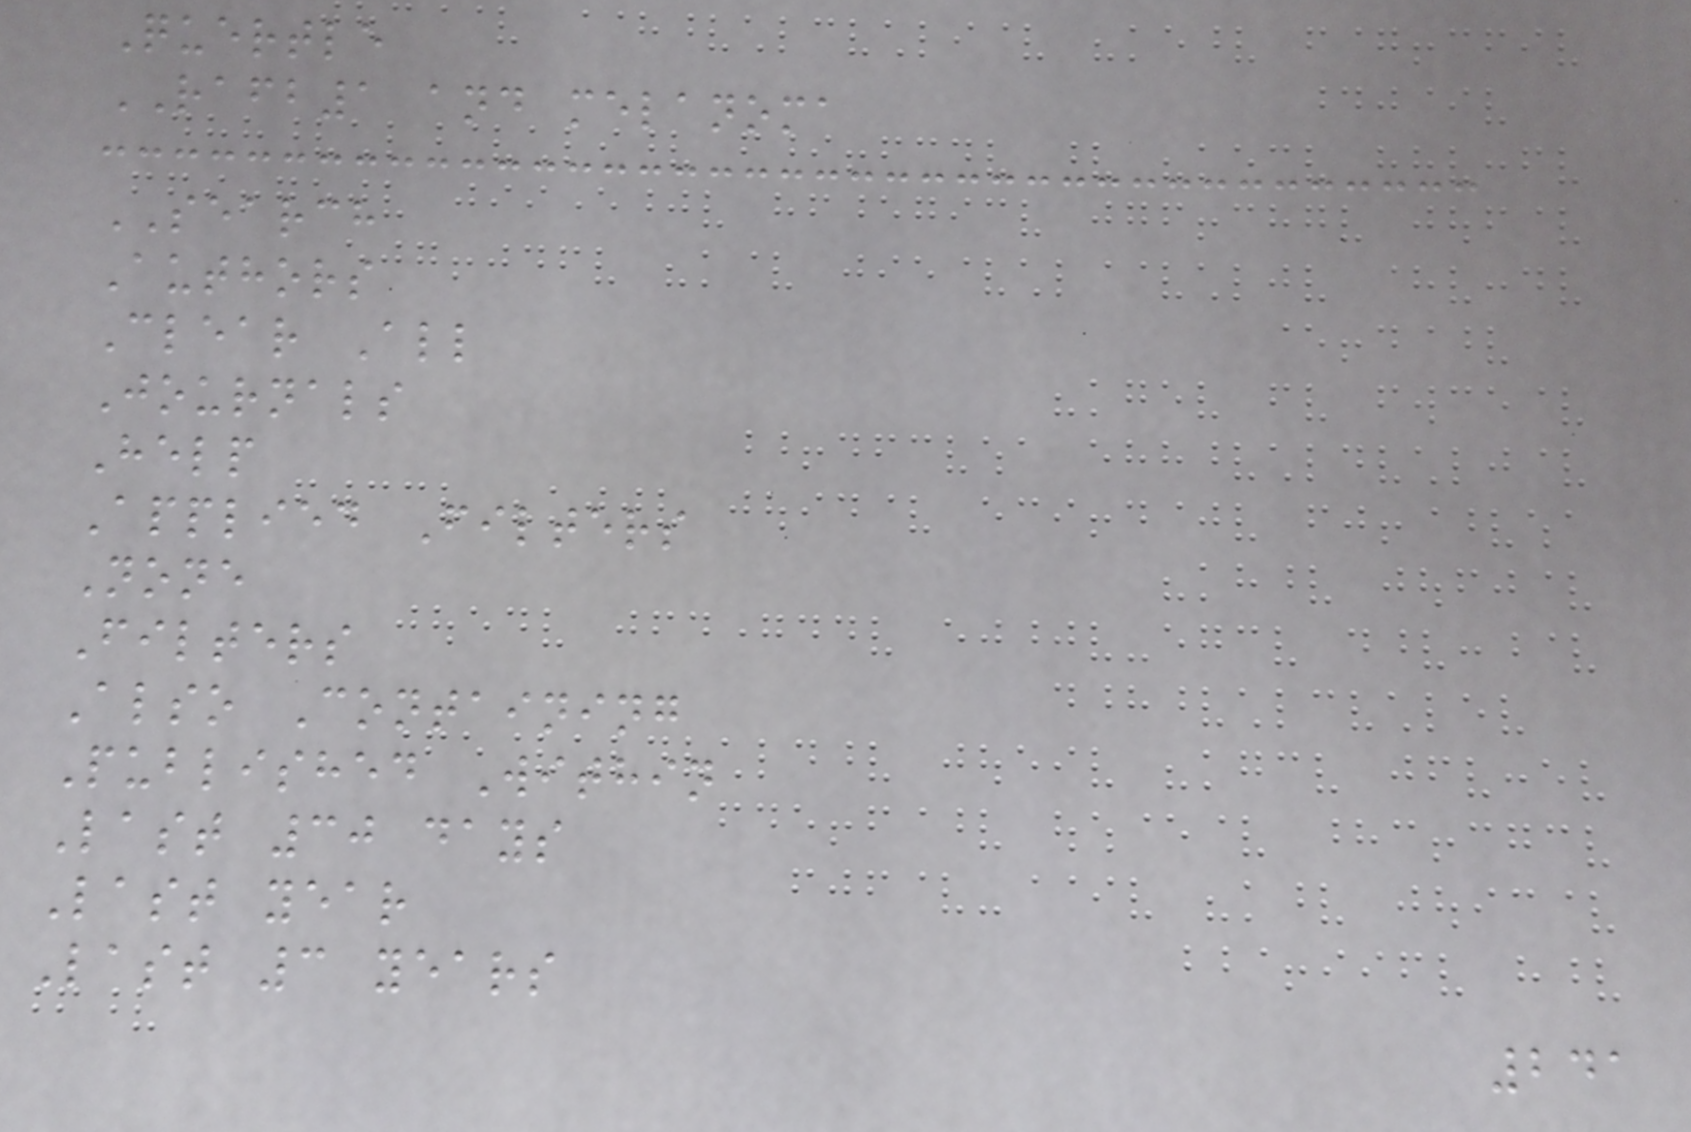Quertle
RAFB1 and melanoma
SEARCH
Authors
Clear All
Journals
Help
Applied Filters
None
Filters
Also Containing
Published Within
Last 30 days
Last year
Last 3 years
241
